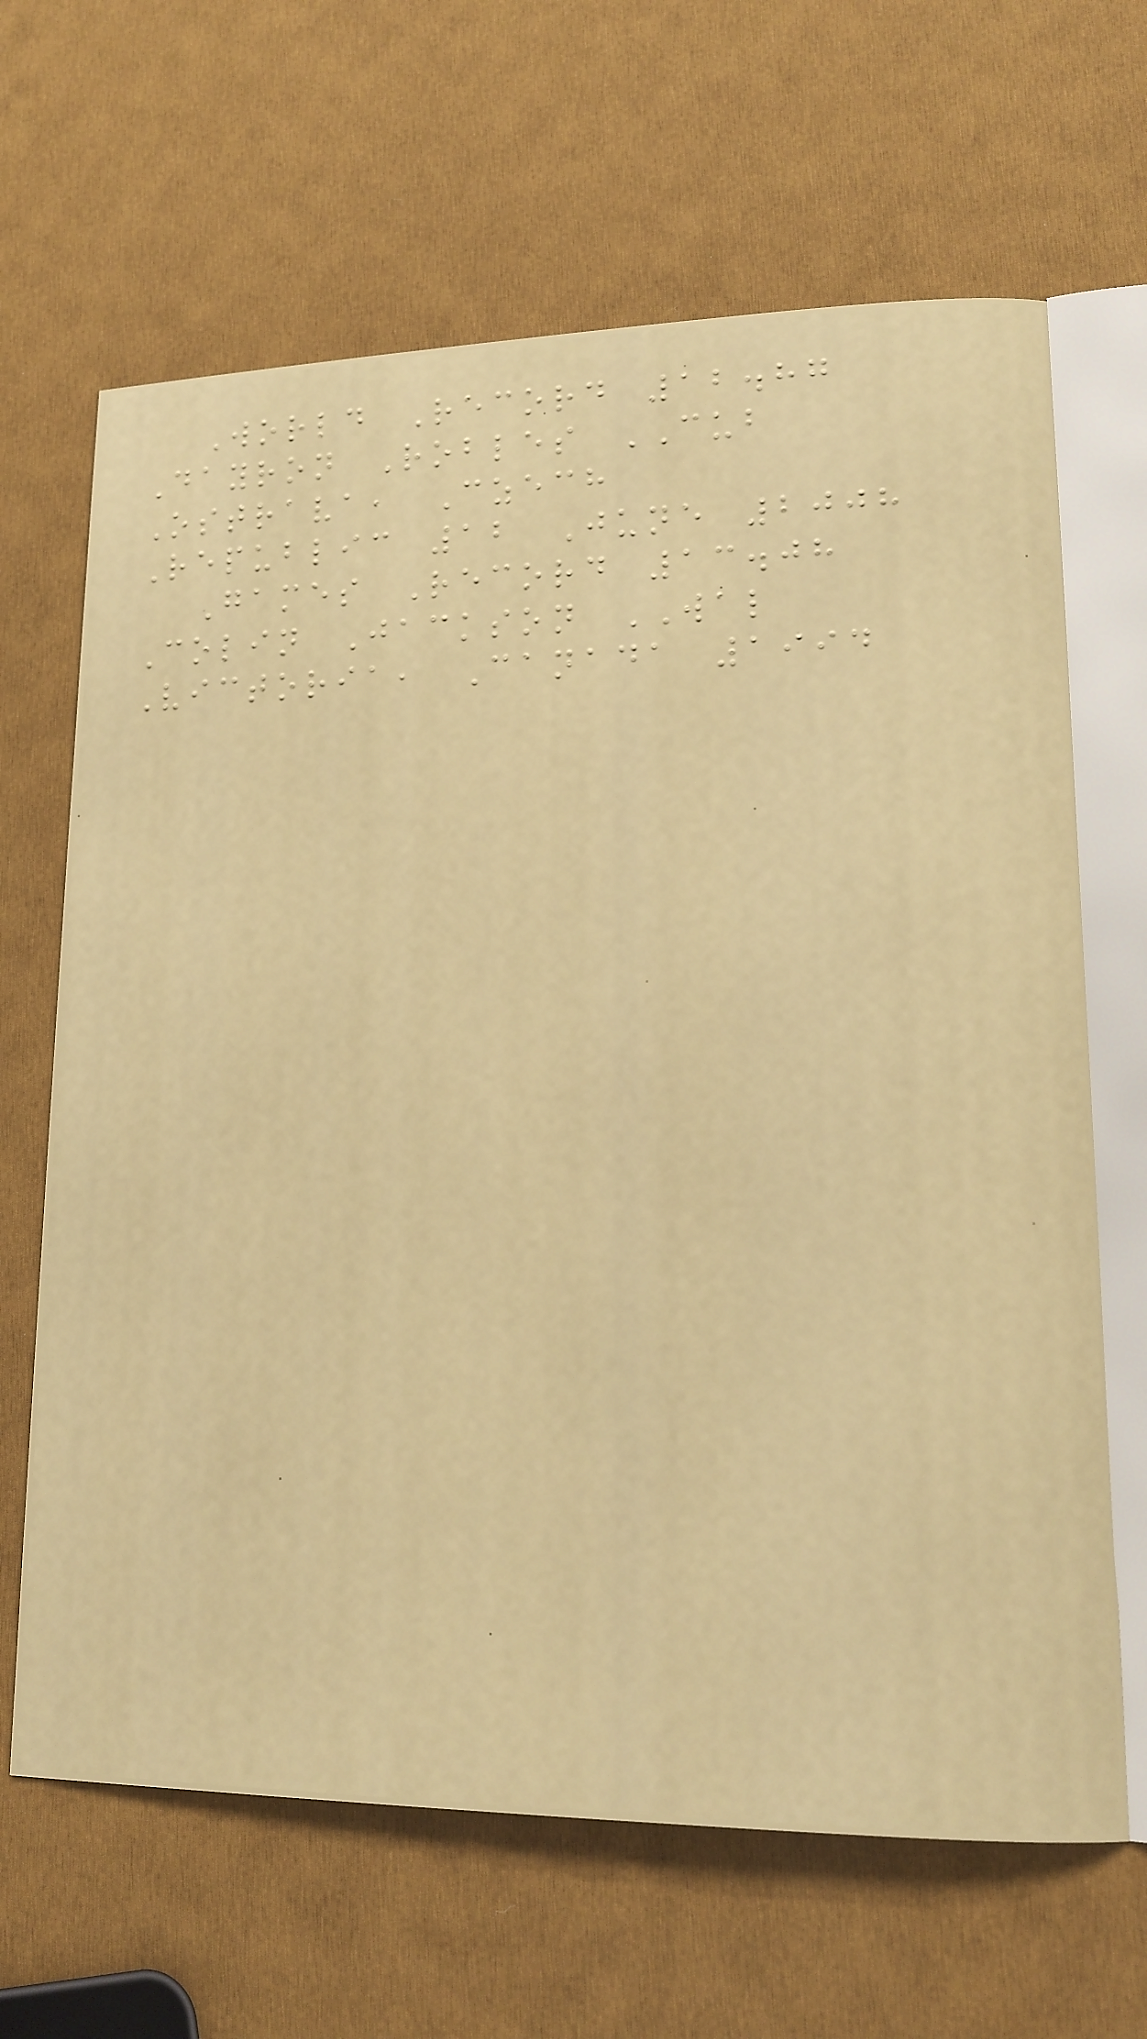World Record 12.87
Dayron Robles CUB
Ostrava, Czech
Republic 12 June 2008
Games Record 13.08
Colin Jackson WAL
Victoria, Canada 1994
